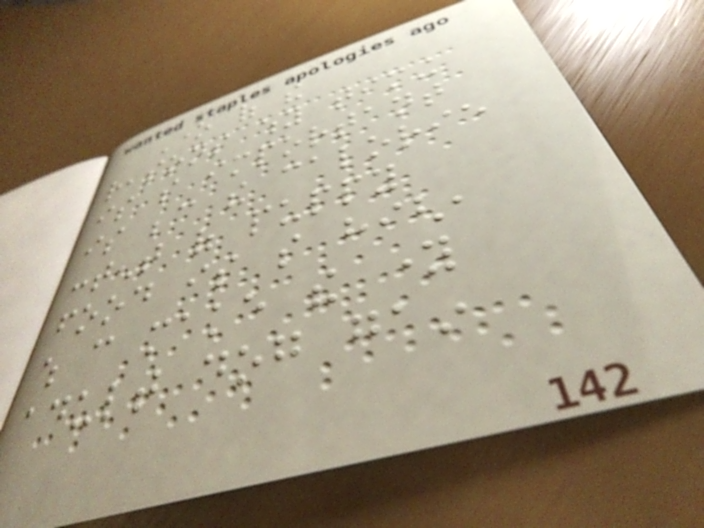One of the
reasons why timing
is so important
is because the calorie
content of puppy
food is so high,
which can make the young
adult dog gain
